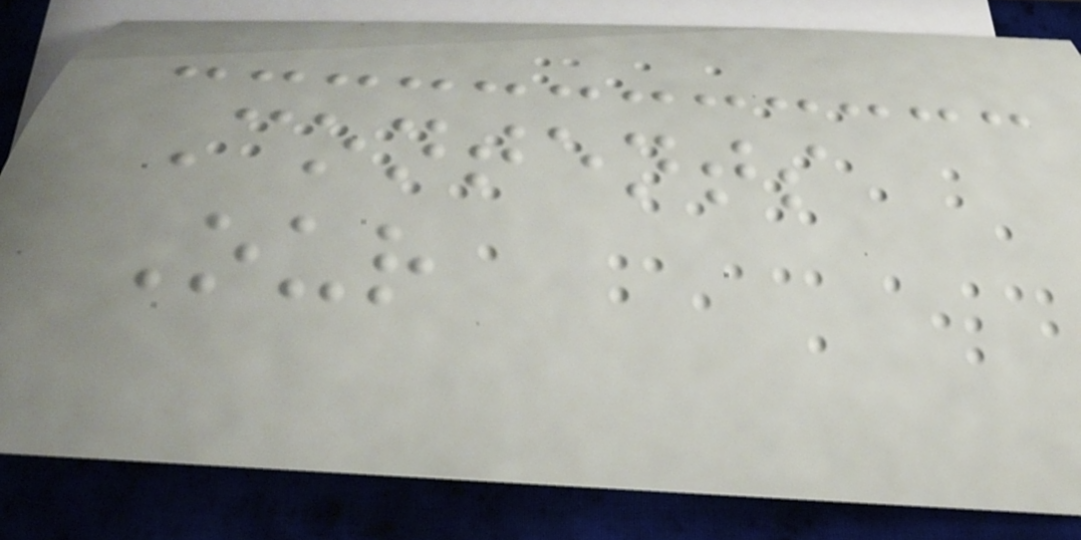Contents
Our
